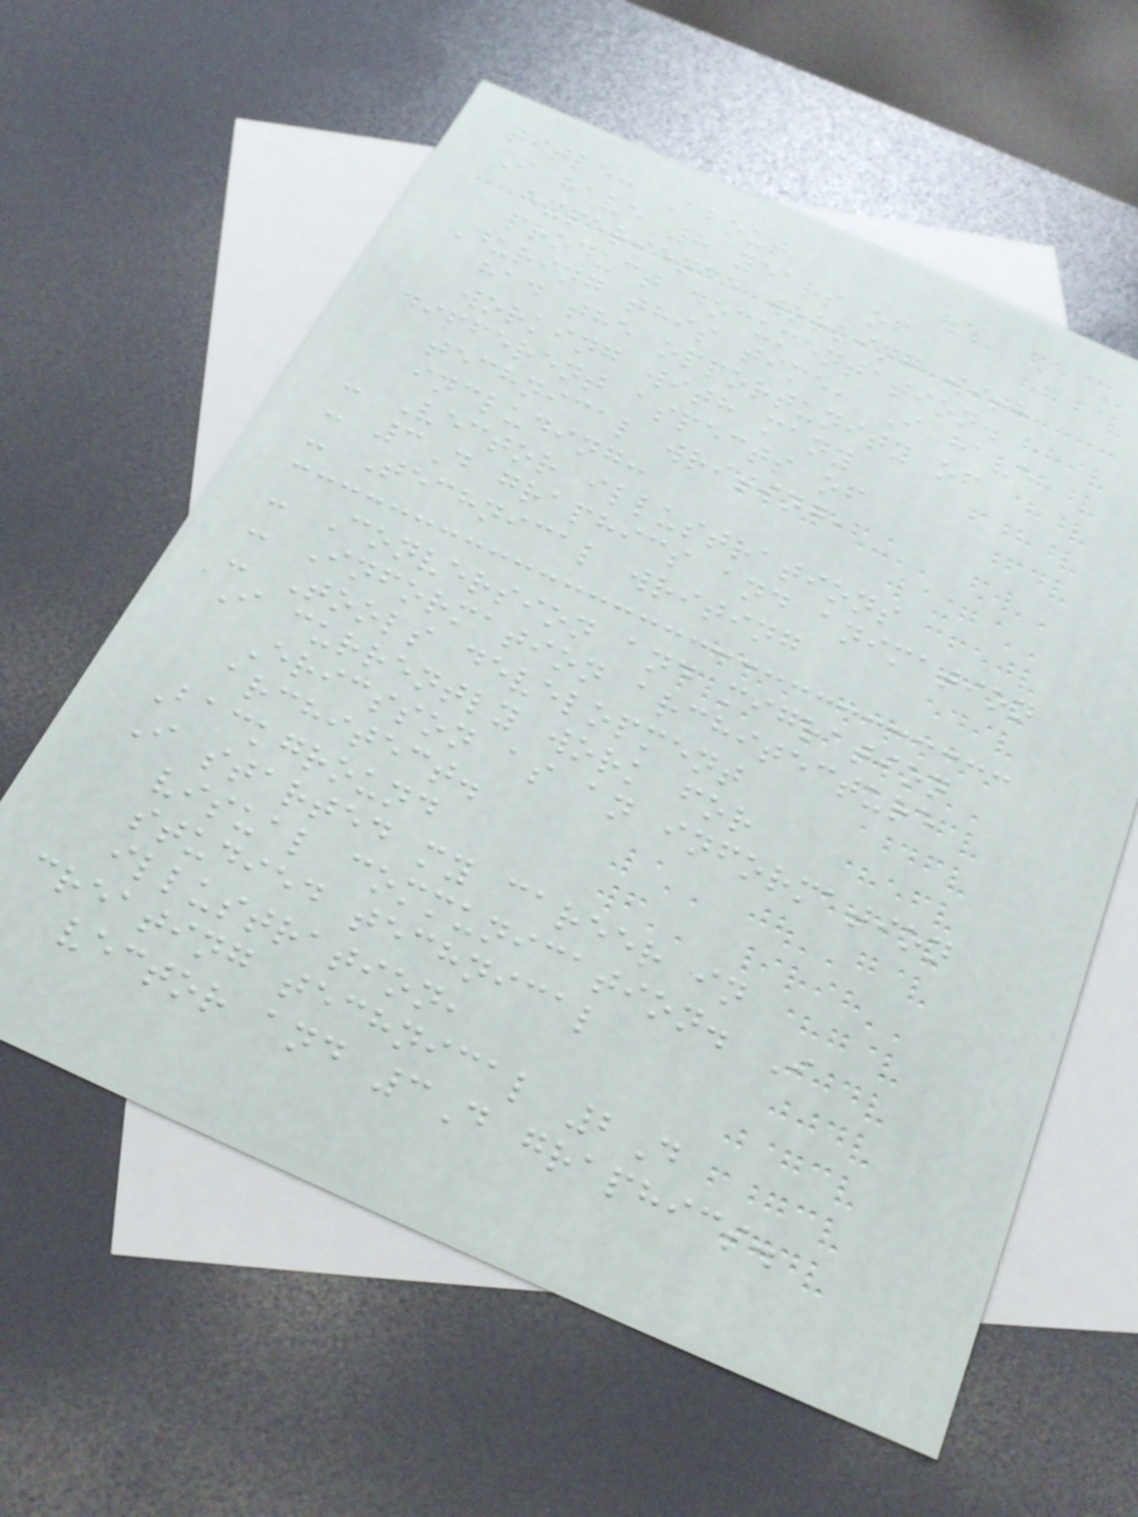title: About
I have 8 years of
experience working with
product documentation.
During this time, I have
had the opportunity of
working with many
different aspects of
technical writing,
including:
- Vector illustrations
- 3D graphics and animation
- Technical writing
- Conversion and migration
- Information architecture
- Tools development
I currently work for
Ericsson as an information
architect.
Background
I started my career in
visual communication. I
studied technical
illustration,
creating technical 2D
vector and 3D graphics.
